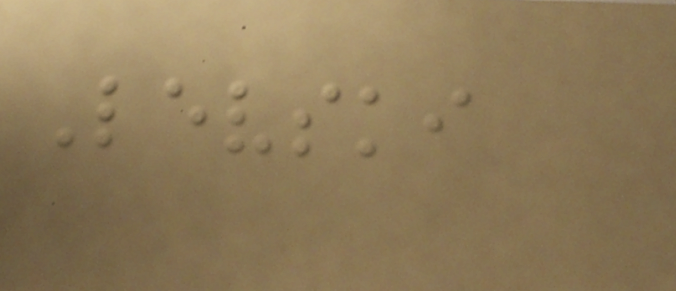Levski
